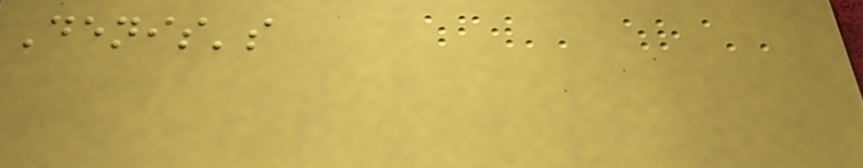Denis's
